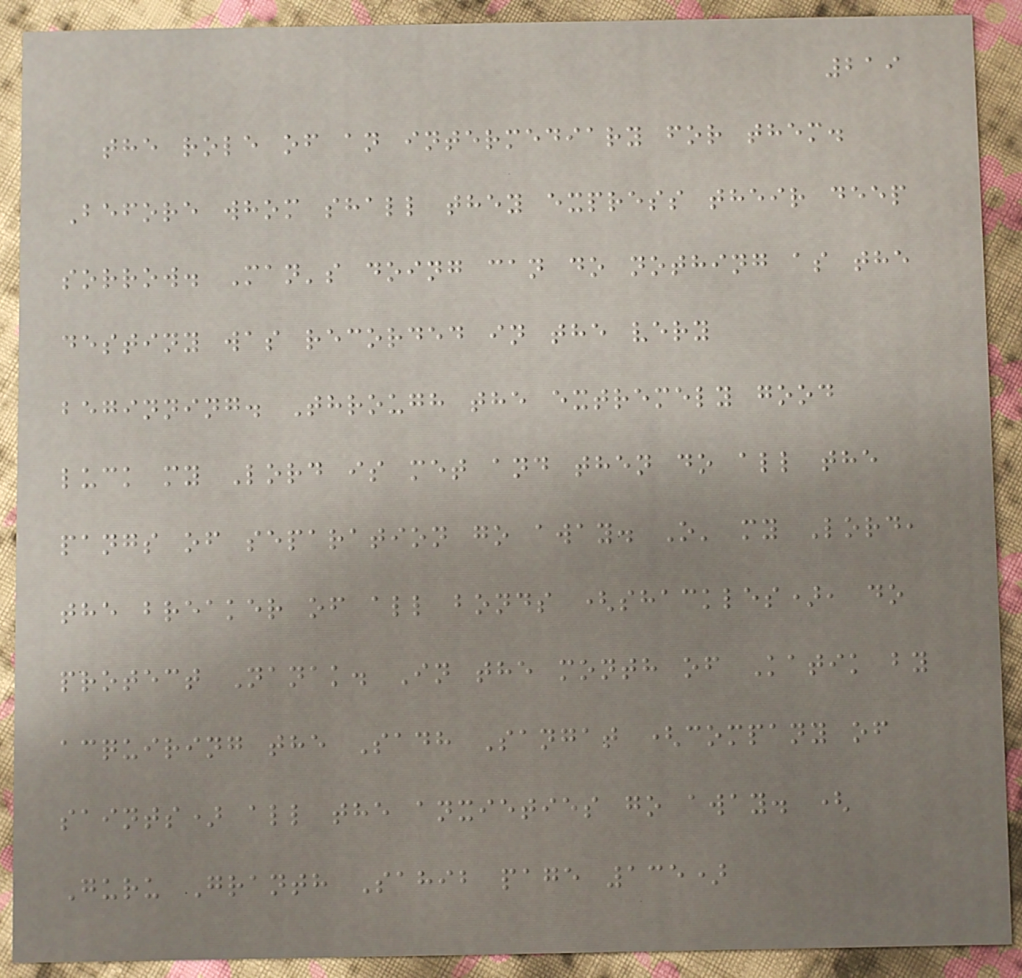219
the role of an intermediary for them.
Before whom shall they express their deep
sorrow. Man's doing can do nothing as the
destiny was recorded in the very
beginning. Through the extremely good
luck my Lord is met and then do all the
pangs of separation go away. O' my Lord,
the breaker of all bonds (shackles), do
protect Nanak. In the month of Katik by
acquiring the Sadh Sangat (company of
saints) all the anxieties go away. (
Guru Granth Sahib page 135)
